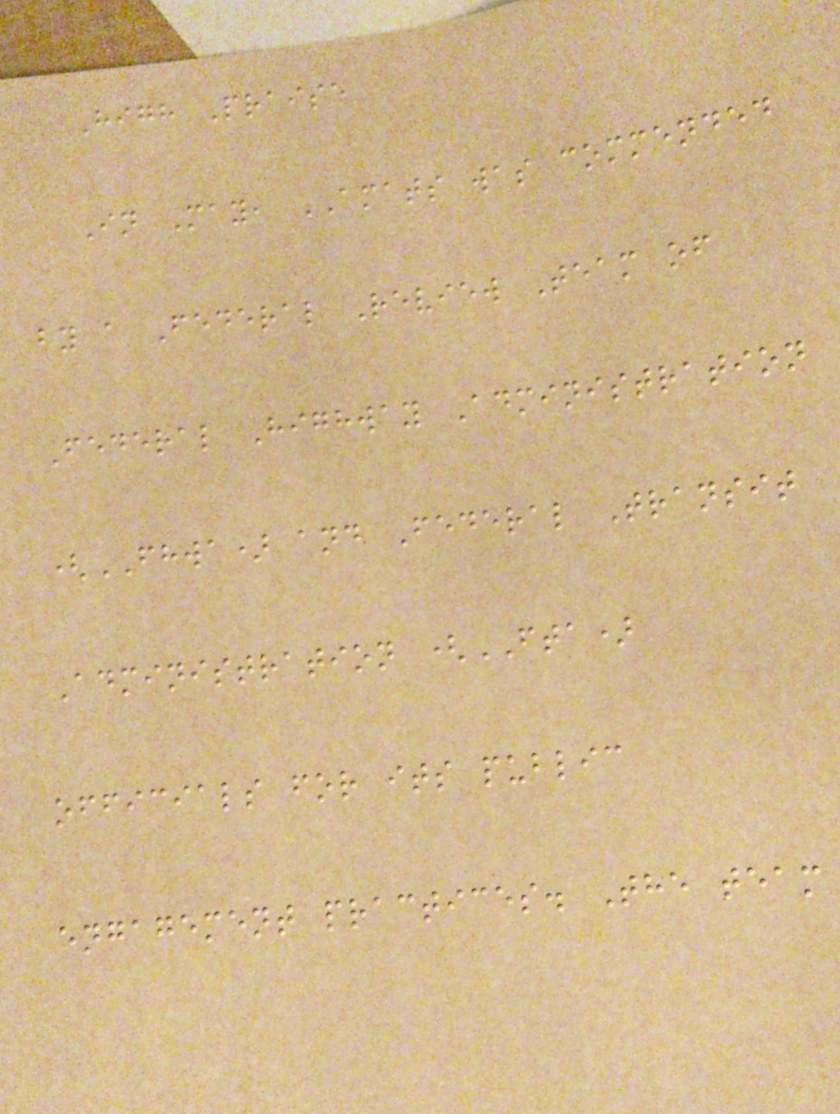High Praise
In May, AMATS was commended
by a Federal Review Team of
Federal Highway Administration
(FHWA) and Federal Transit
Administration (FTA)
officials for its public
engagement practices. The team
